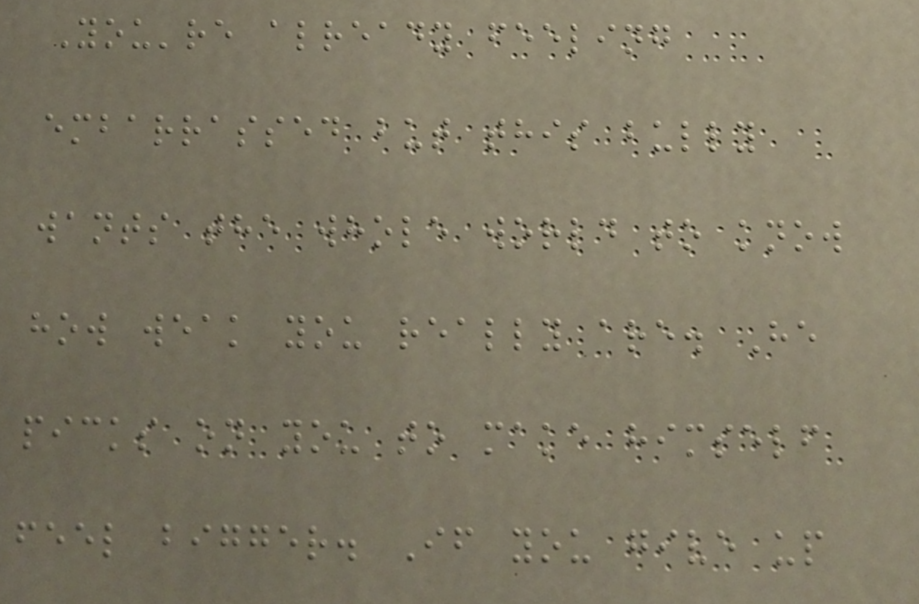You're already feeling
embarrassed but this bully
wants the whole world to know
how weak you really are. He
picks on you to make himself
feel bigger. If you give up
